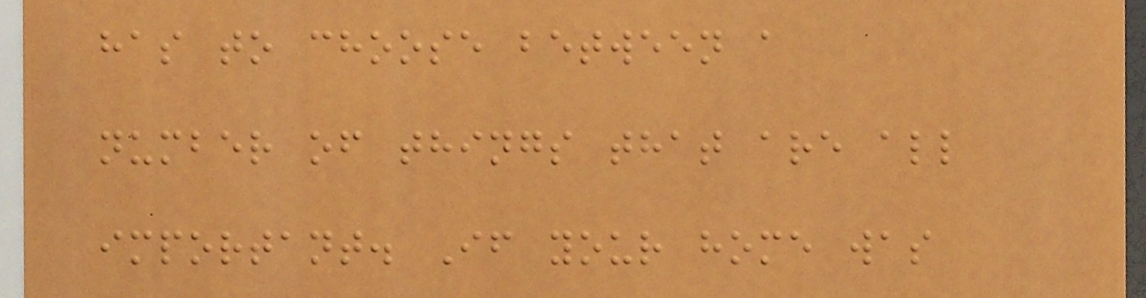has to choose between a
number of things that are all
important. If your home was
